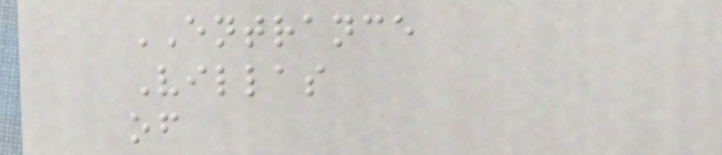ENTRANCE
Villas
of
